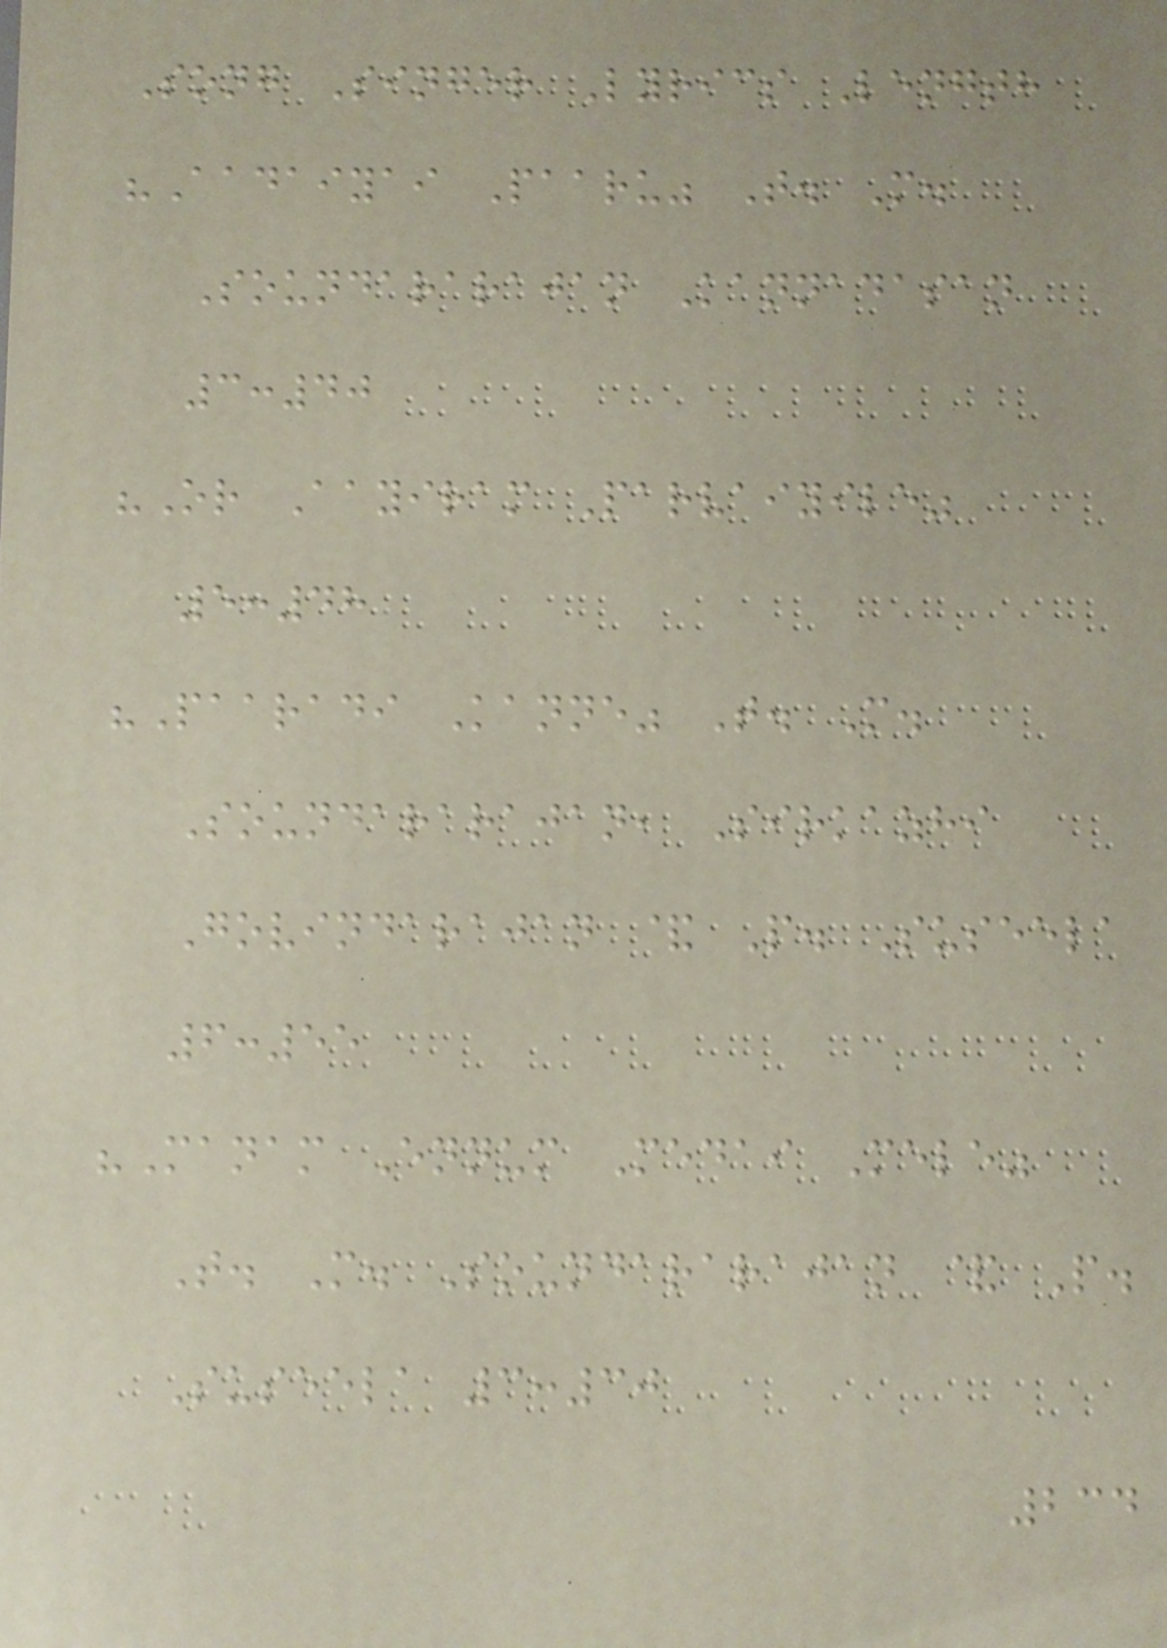Song Singer Lyrics Length
"Aadaiyai Paaru" T. M.
Soundararajan Kannadasan
3:40
"Or Aayiram Parvaiyile"
5:48
"Paaradi Kanne" T. M.
Soundararajan, Sirkazhi
Govindarajan & P. Suseela
6:55
"Manam Ennum Medai Mele"
T. M. Soundararajan & P.
Suseela 3:30
234
